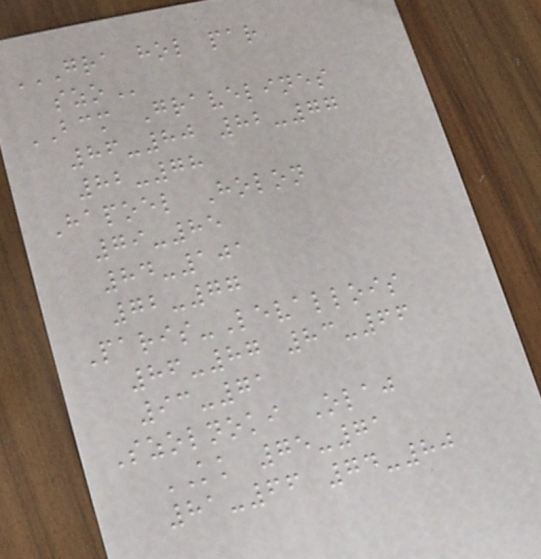GRA HOL PAR
SZO
BCM Gravelines
86-80 82-77
82-78
Hapoel Holon
79-85
84-101
72-77
Paris-Levallois
86-87 83-66
93-71
Szolnoki Olaj
KK 75-71
81-66 74-80
